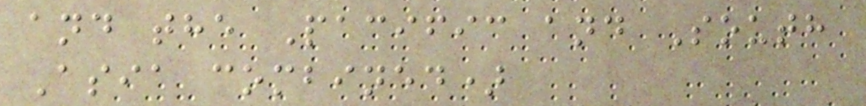and the Pacific and South
Asia combined)
